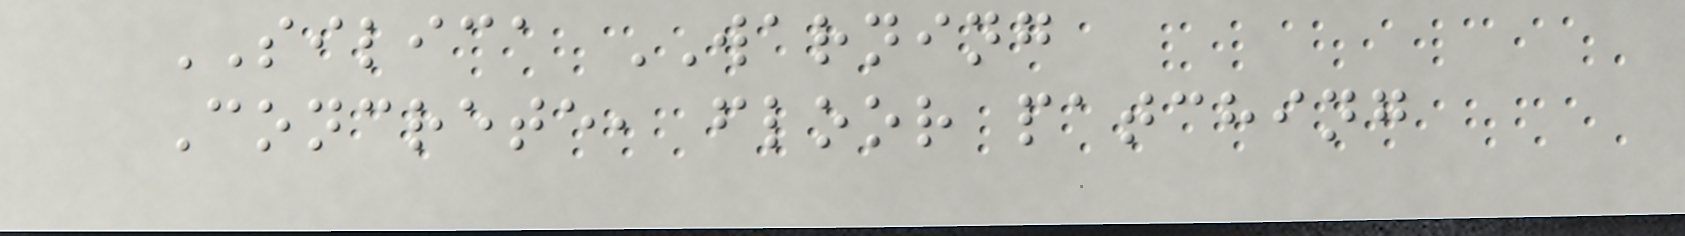SILICA WARNING
Concrete, floor patching
